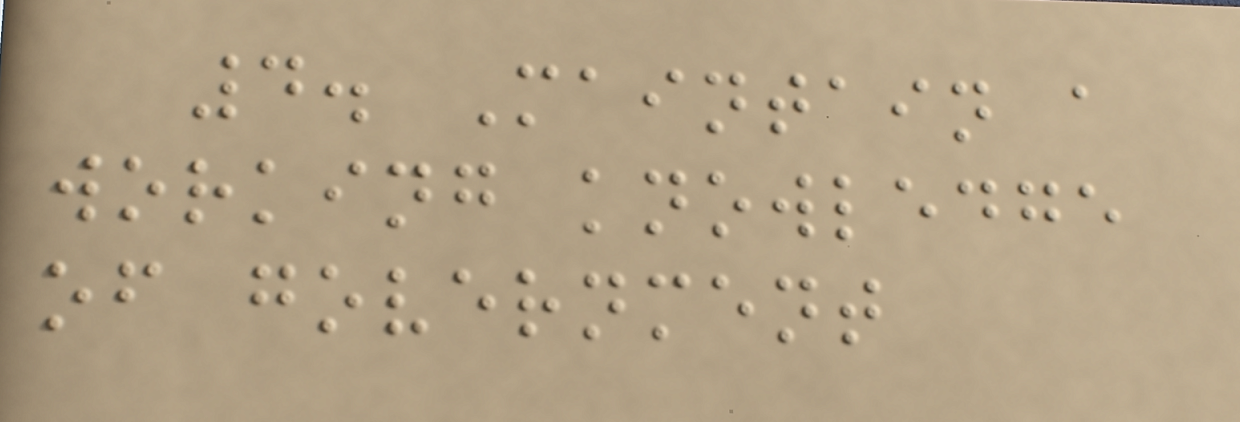4. Maintain a
working knowledge
of government
